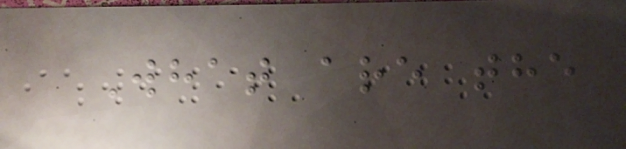What are the
